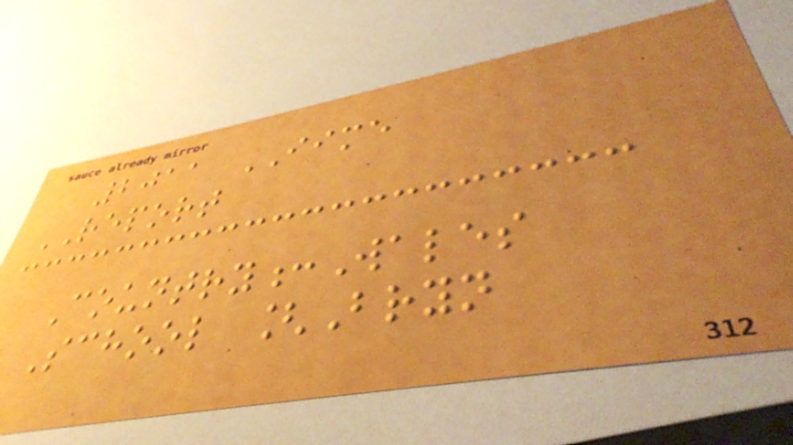2011 IIME
REPORT
Country:Wales
School [Bryn
